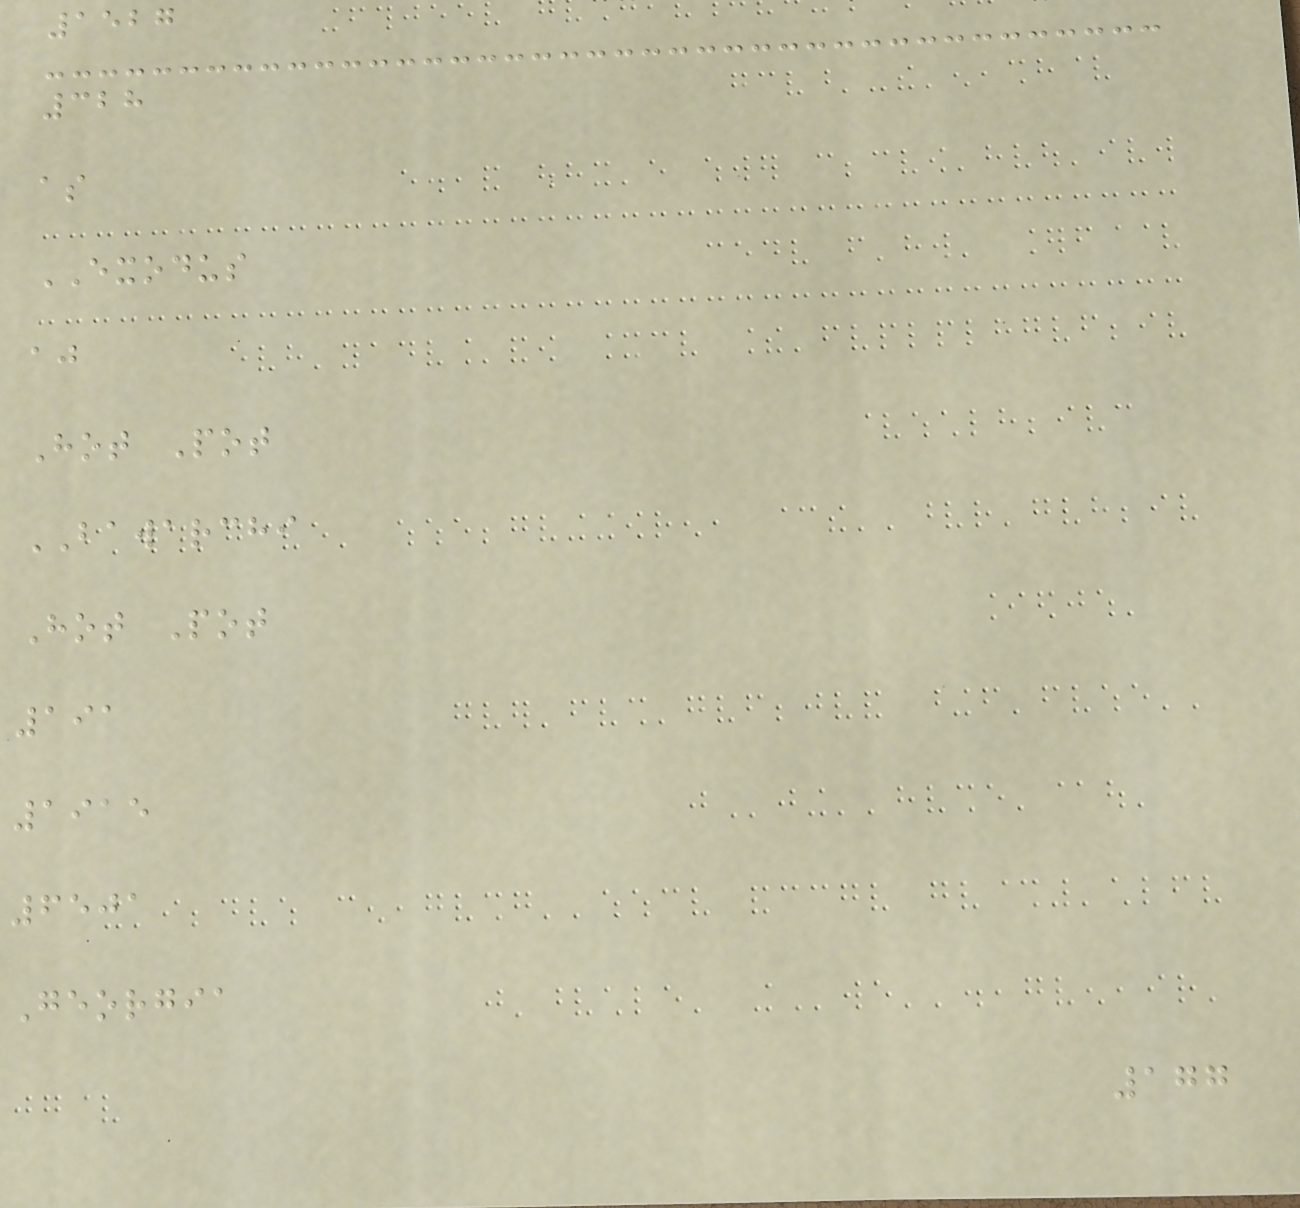1527
328
as
EXODUS
aj
Hot Pot
BAWARCHI
Hot Pot
191
1915
6501
Georgia
177
